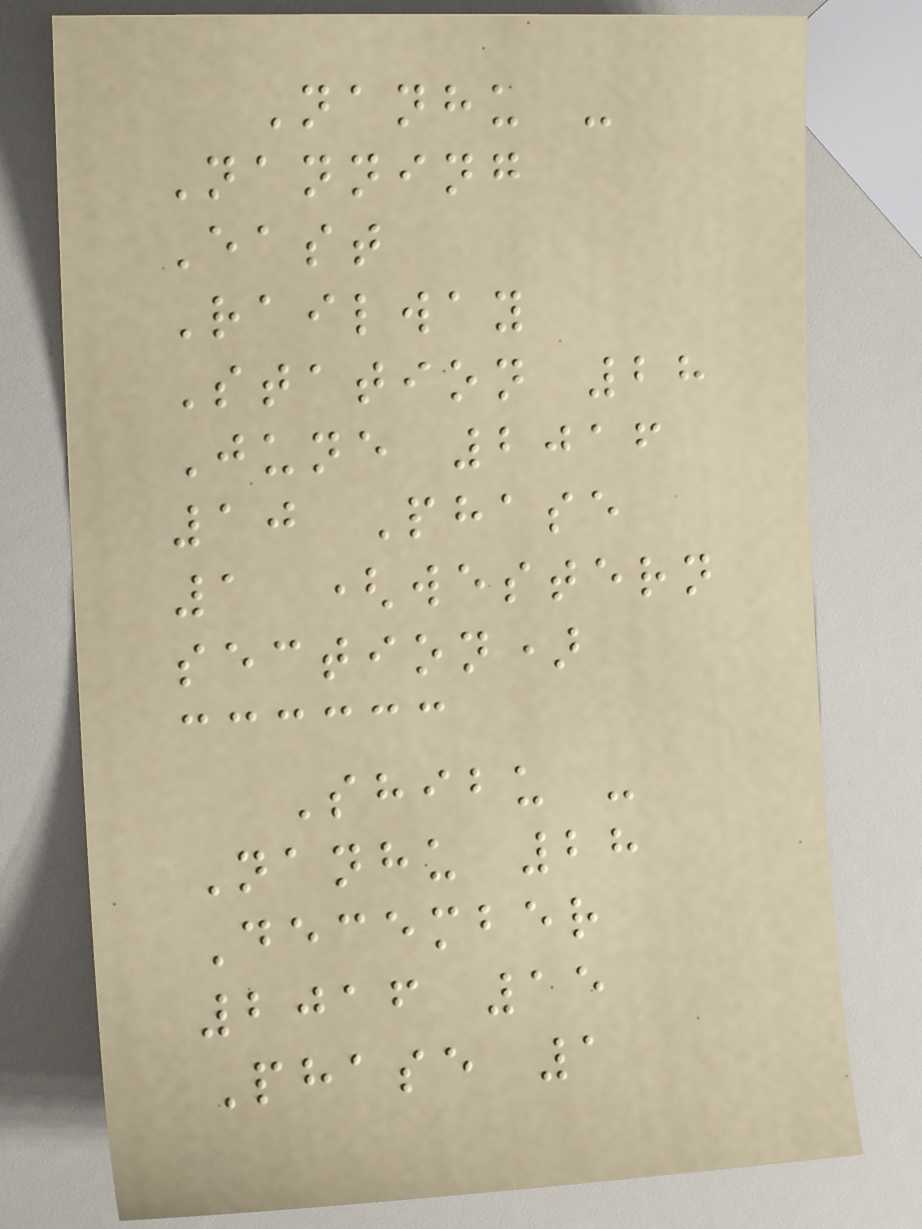Nanhu -
Nanning
East
Railway
Station 28
June 2016
10 Phase
1 (western
section)
Shibu -
Nanhu 28
December
2016 15
Phase 1
